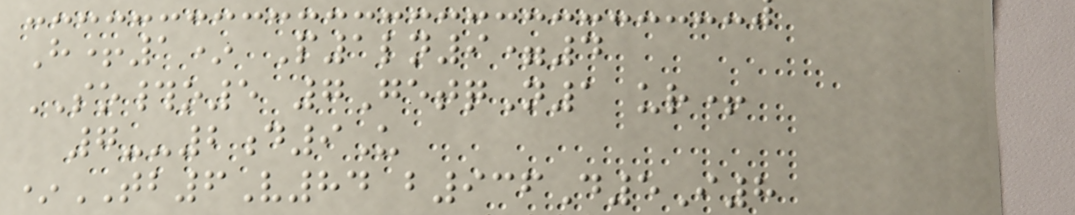H+1* P1ln9=4
SO#o5 7GetqN1 ur+
7--2d9U
*TB6V84 b936D5I8
